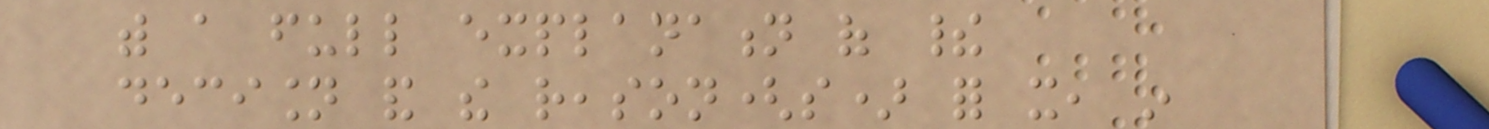with a full explanation of their
decision and the reason(s) for it, in
